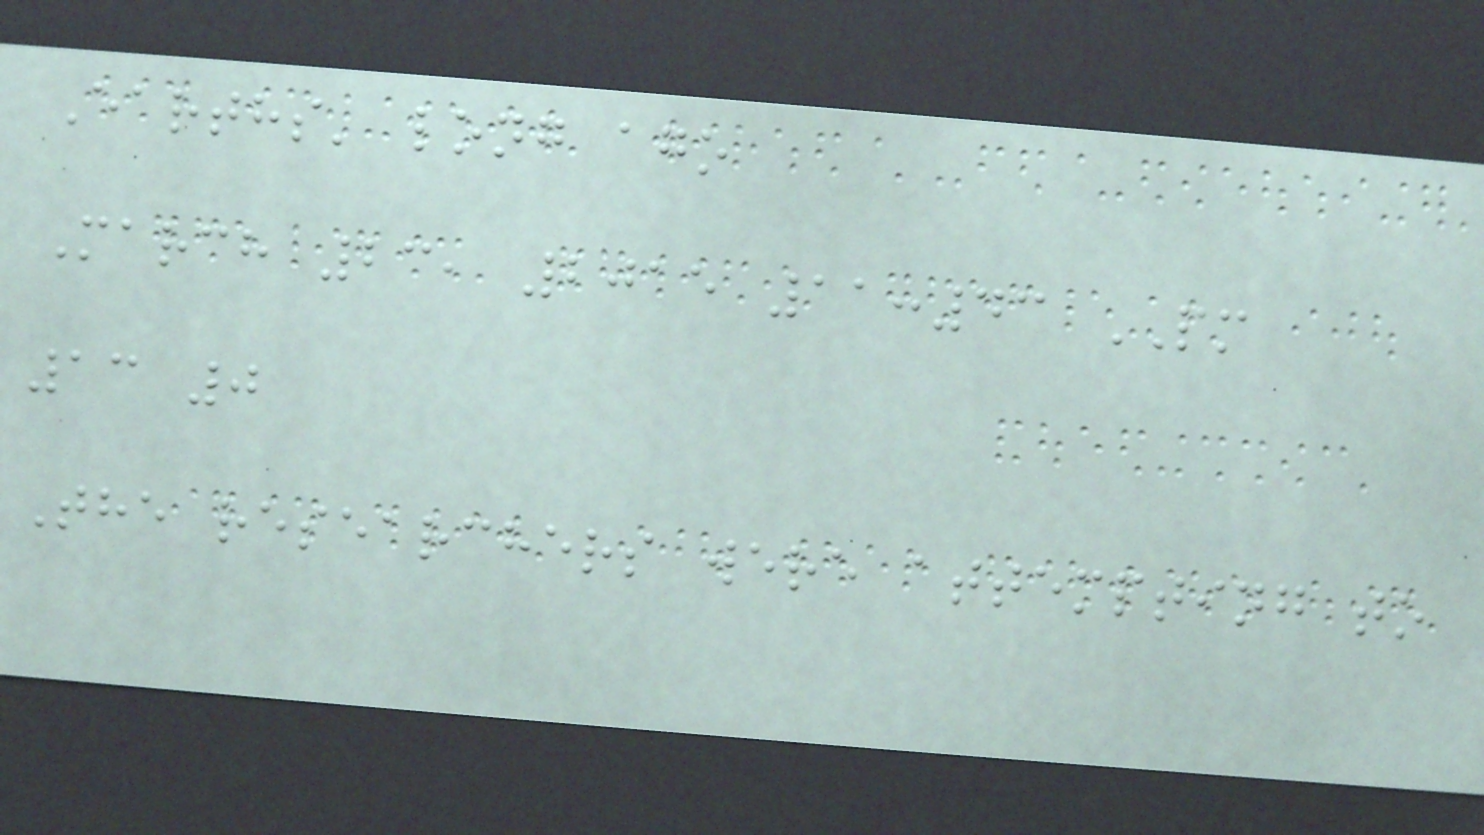Earths' long ago
March 23, 2015 11:43 PM
13 0
The researchers were attempting to
